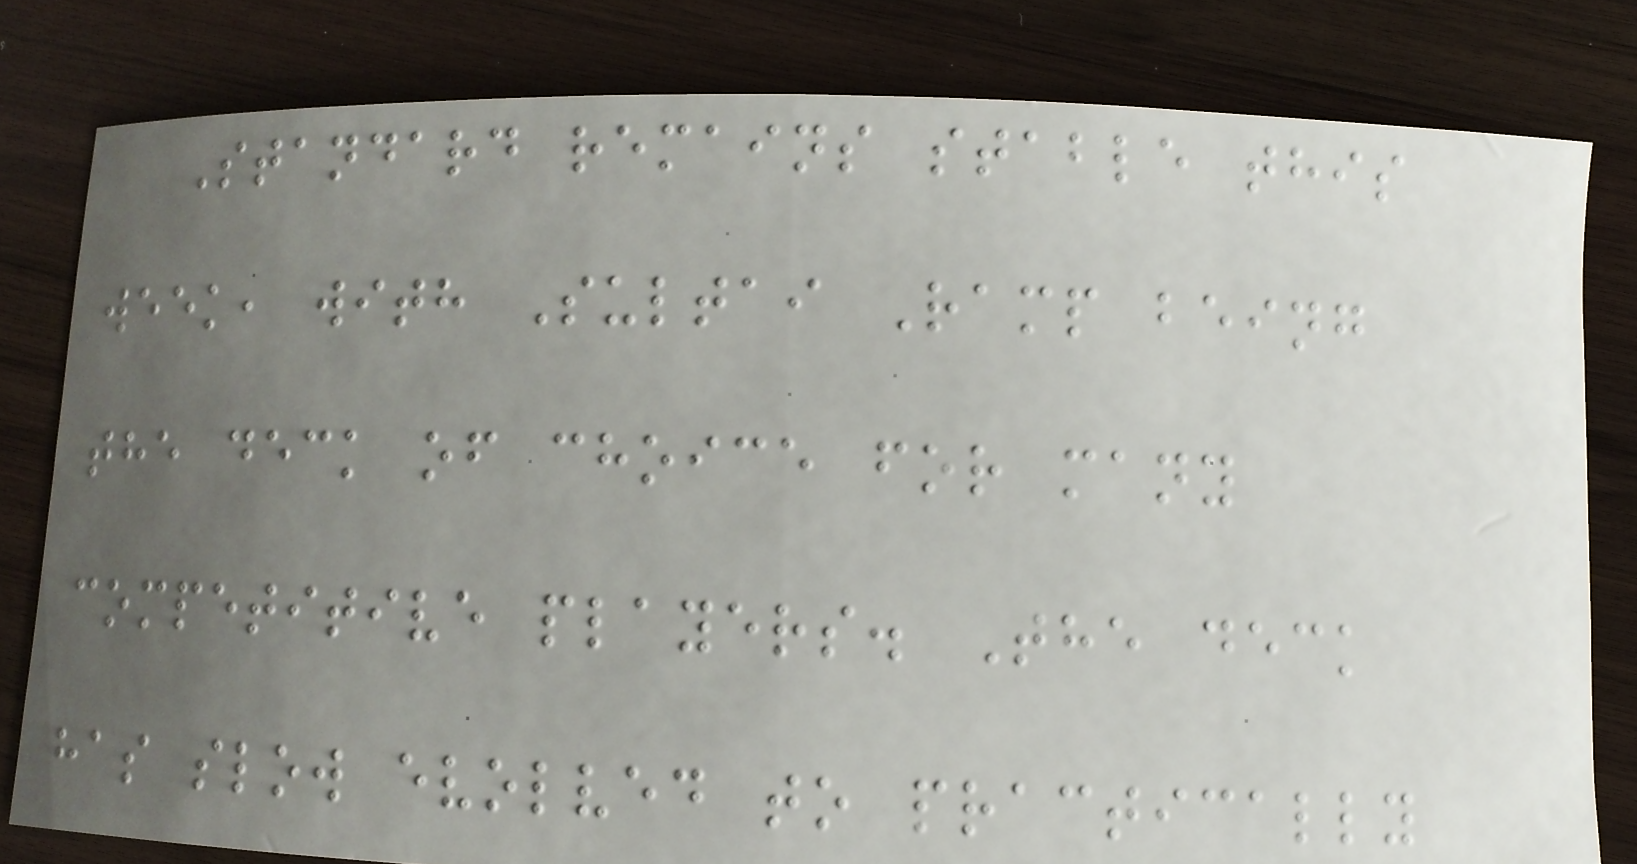Standard remains stable this
week, with Sultai Ramp being
the deck of choice for many
competitive players. The deck
has slow evolved to practically
